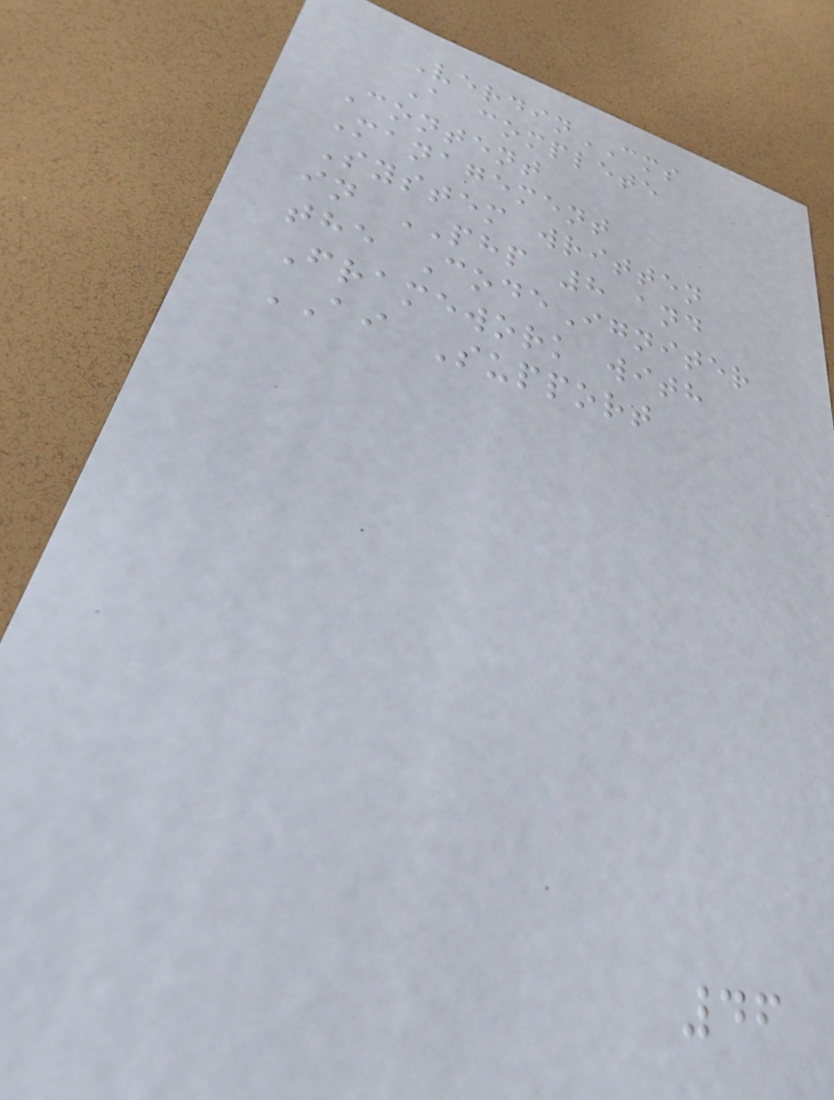VerdinCMS
A complete
Content
Management
System written
in PHP 8 and
the CodeIgniter
Framework with
AI Support
46
